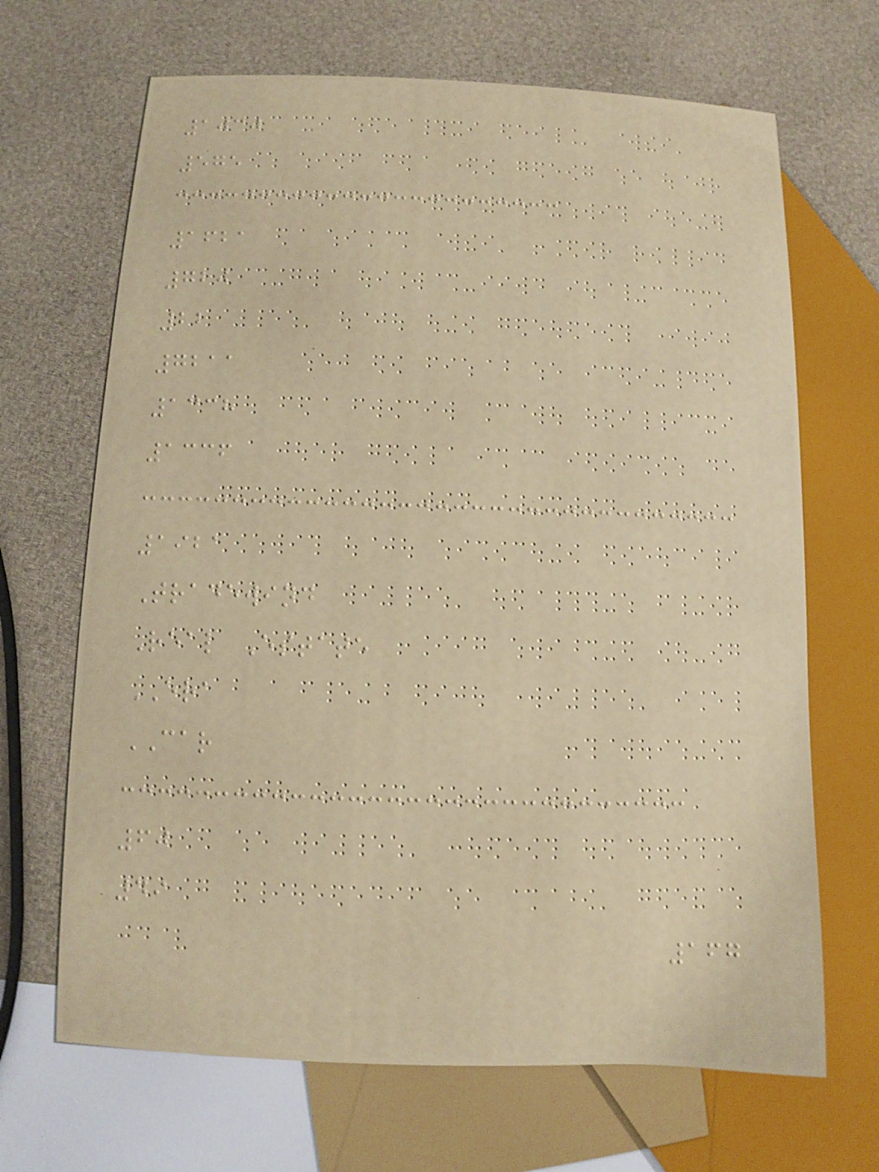1030
575
1621
720
22
7211
1338
1336
1921
Tradewind
Real Estate
ERA
CAR
60
49
167
